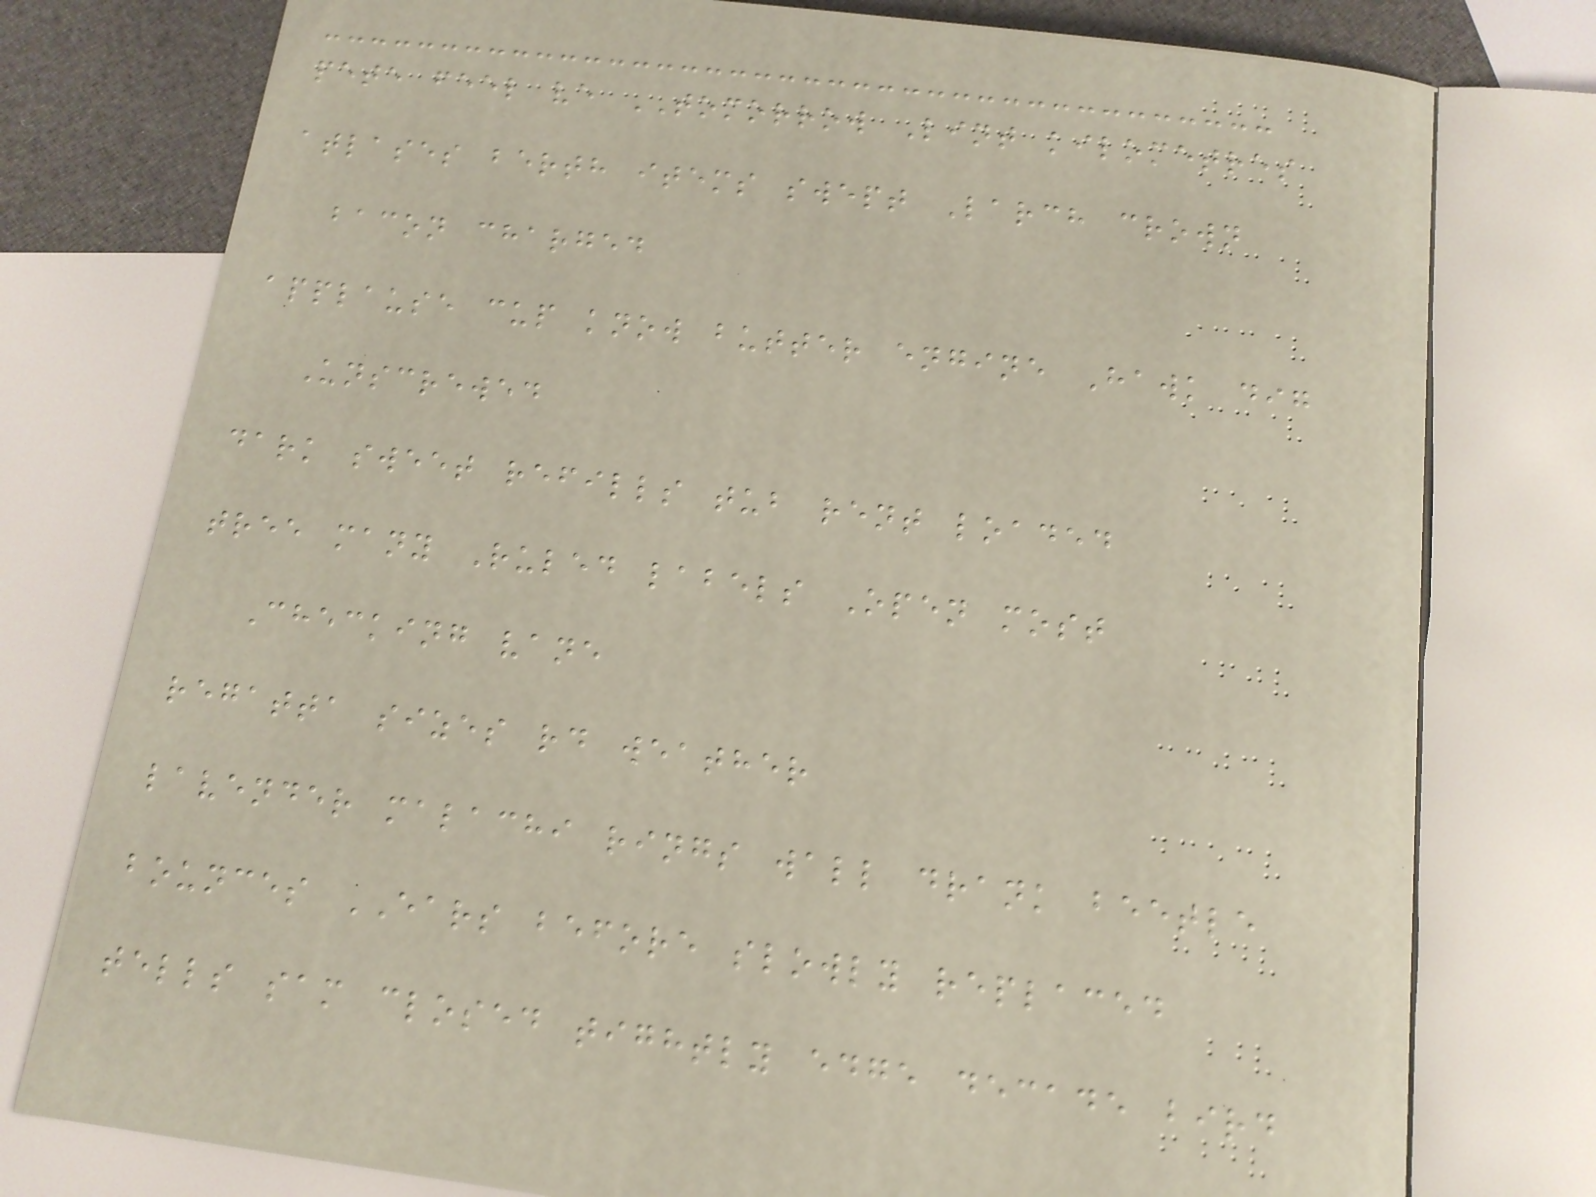pete feel ve TOMORROW Lint kilometres
atlases berth items swept Larch crown
bacon charged
applause cup know butter engine Hawk dig
Unscrewed
dark sweet refills tub rent loaded
tree many Ruled labels Open most
Checking vane
regatta sizes rd weather
lavender malachi rings wall drank beetle
bounces EARS before slowly replaced
tells sam closed tightly edge decade bird
